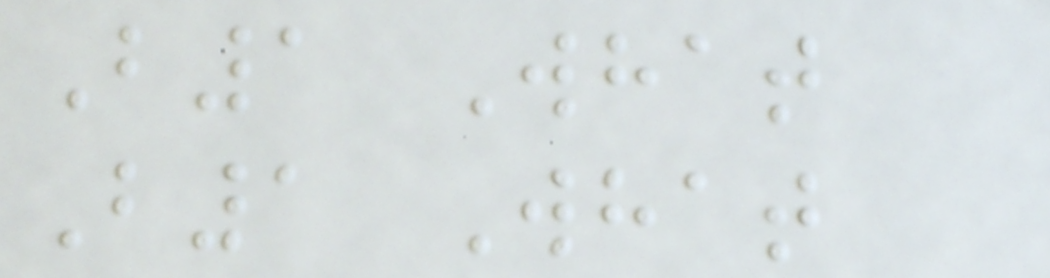B1 What
B1 What
